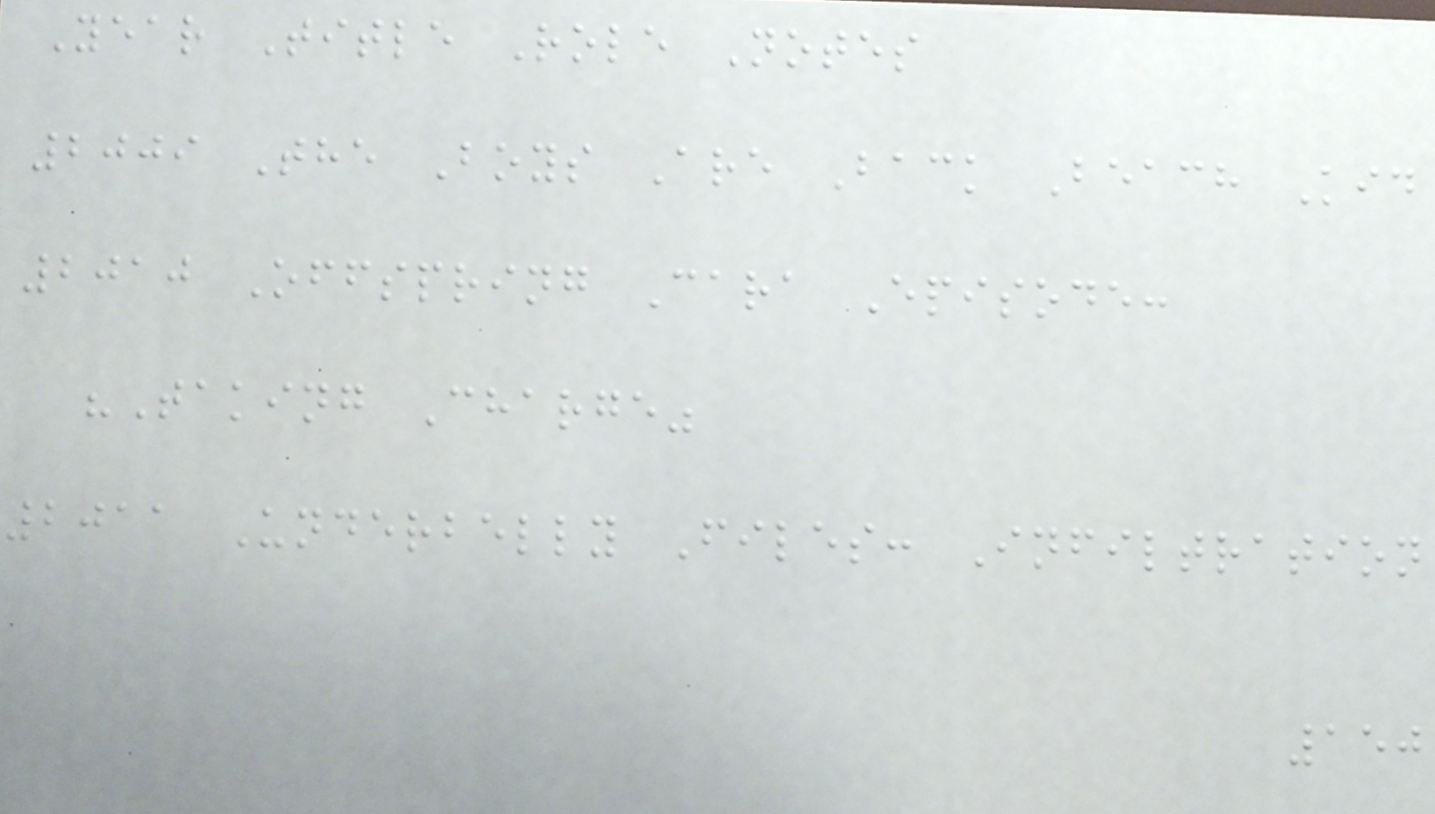Year Title Role Notes
2009 The Boys Are Back Beach Kid
2010 Offspring Cara Episode:
"Taking Charge"
2011 Underbelly Files: Infiltration
150
